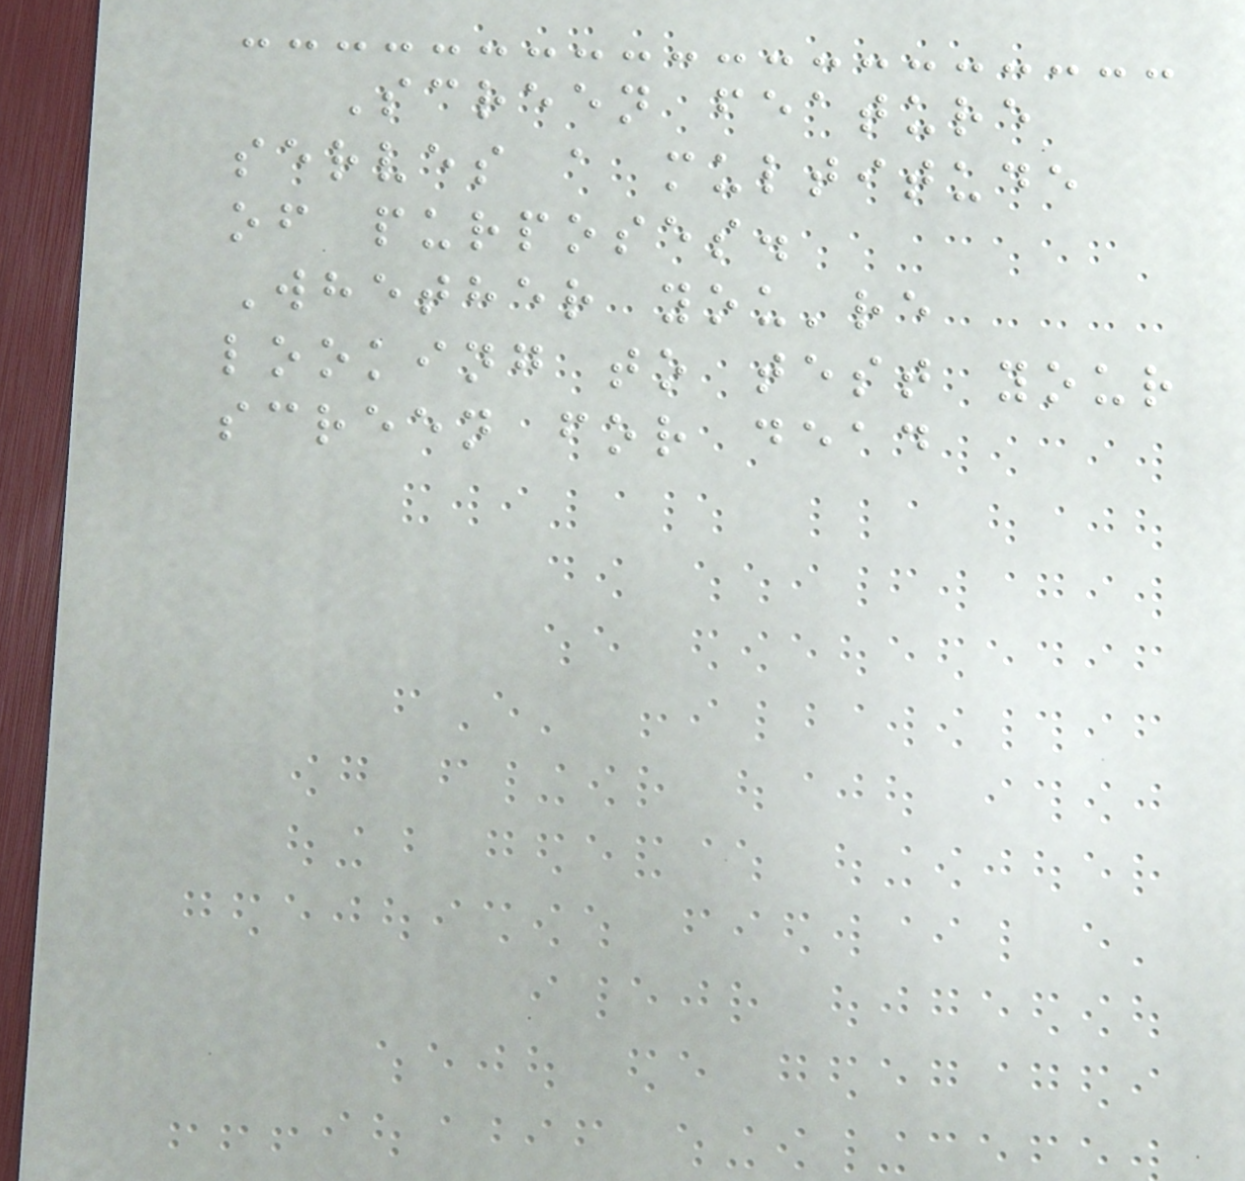Screen feature
serves a multitude
of purposes.
Whether you're
looking to test your
screen for dead
